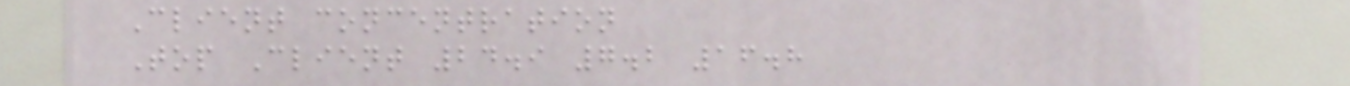Client concentration
Top Client 24.9 7.2 16.8
